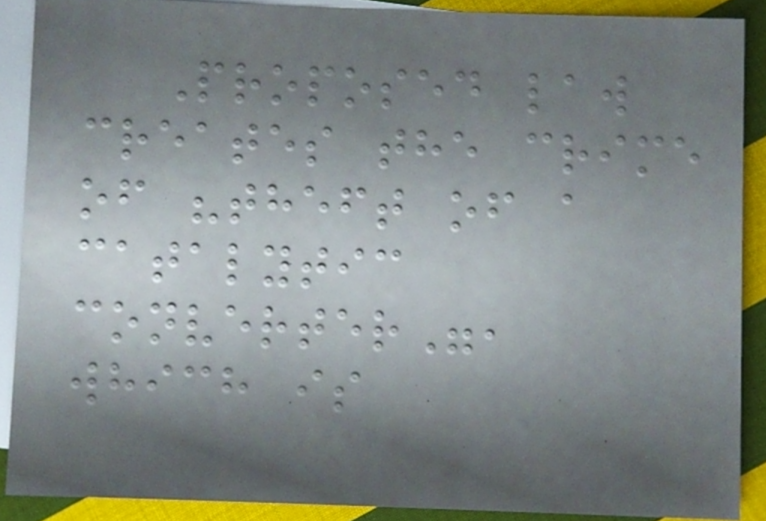Proposed law
creates the crime
of "theft of a
catalytic
converter",
which is
